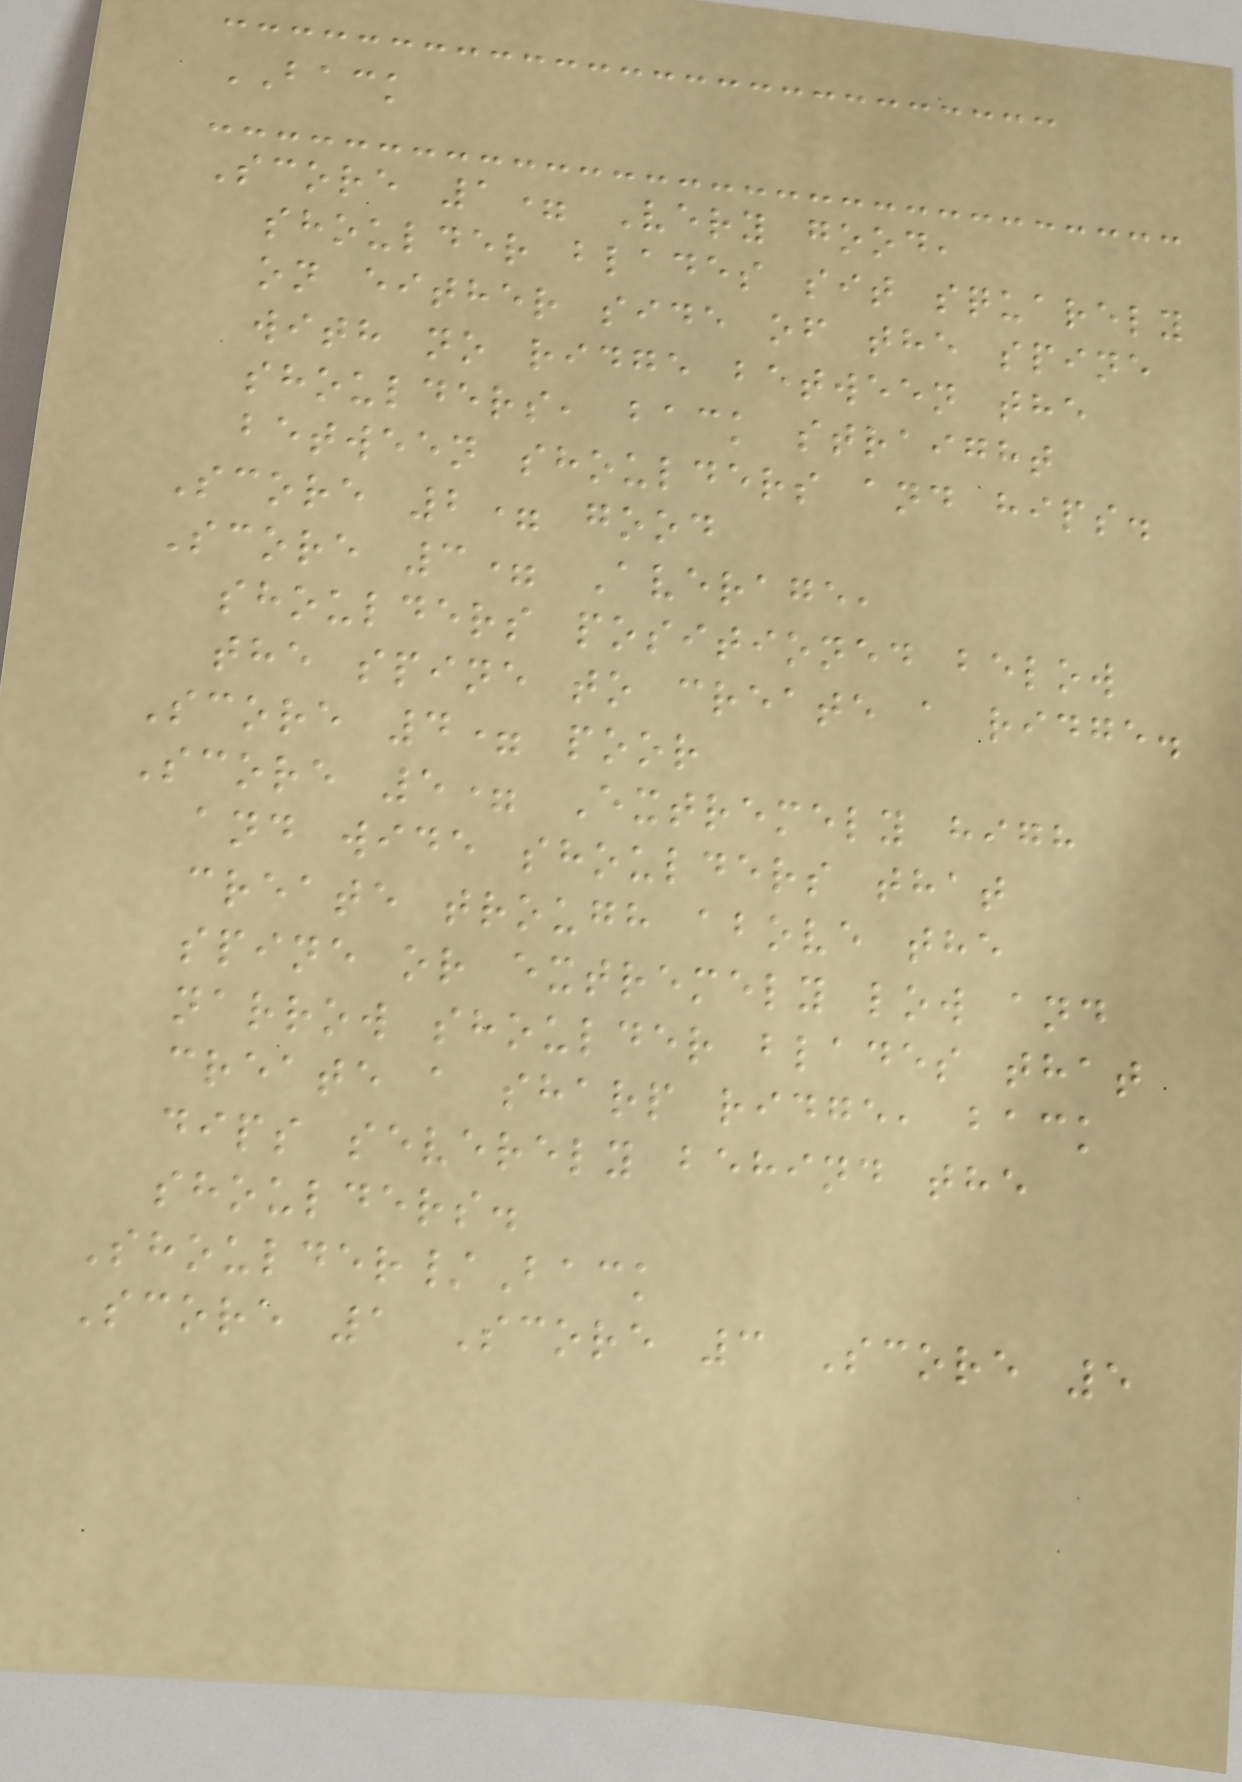BACK
Score 1= Very good,
shoulder blades sit squarely
on either side of the spine
with no ridge between the
shoulders, back straight
between shoulders and hips.
Score 2= good
Score 3= Average,
shoulders positioned below
the spine to create a ridge.
Score 4= poor
Score 5= Extremely high
and wide shoulders that
create trough above the
spine or extremely low and
narrow shoulder blades that
create a sharp ridge, back
dips severely behind the
shoulders.
Shoulder/Back
Score 1 Score 3 Score 5
